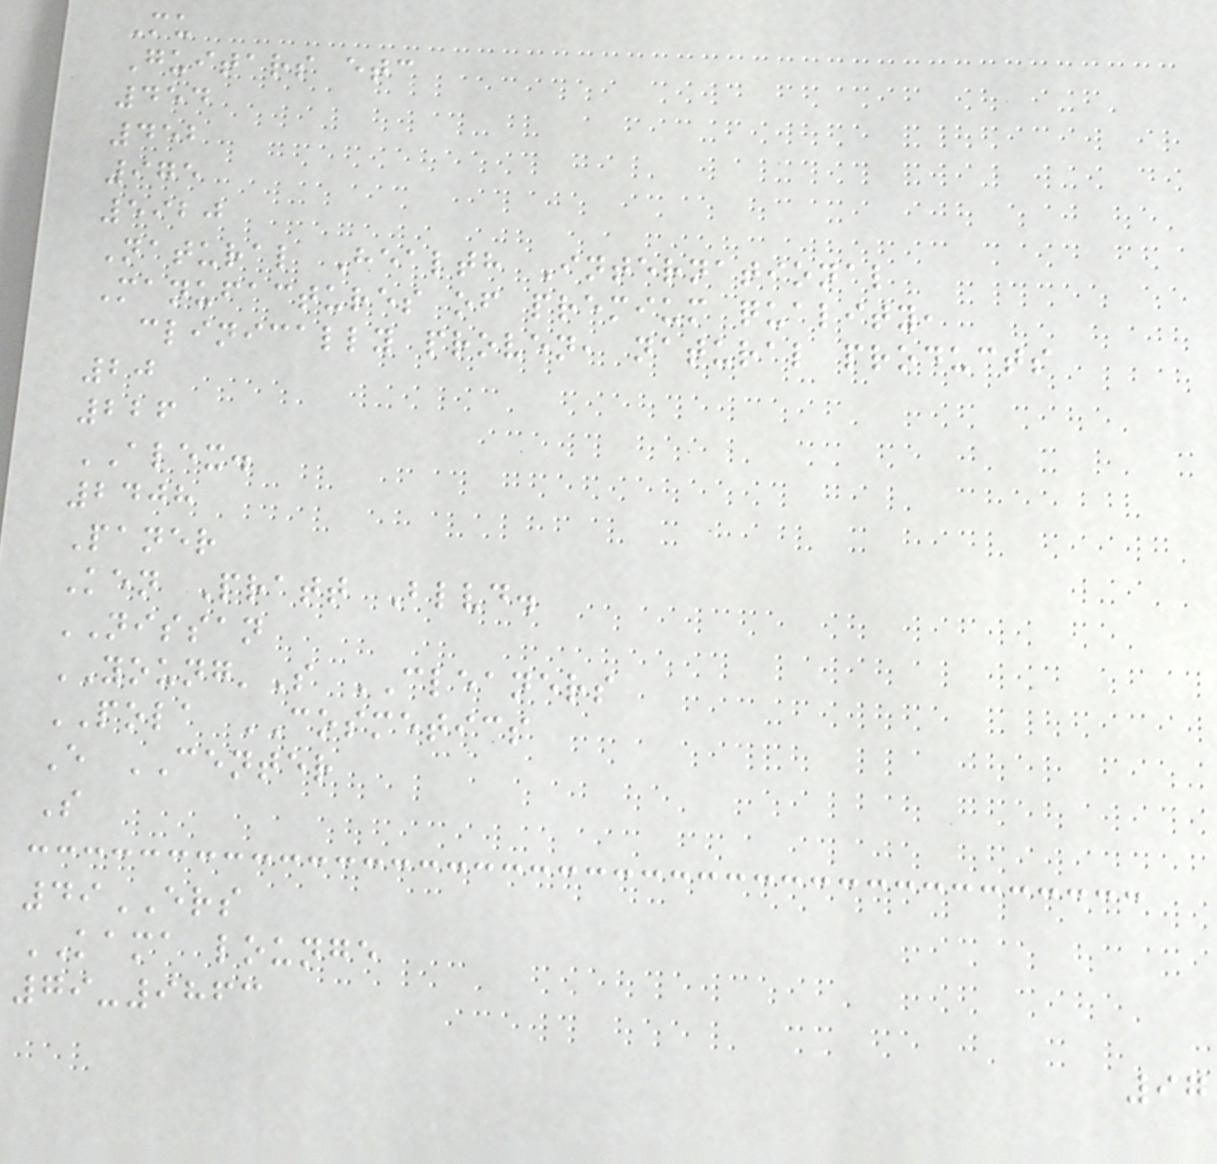Mu
Guitars etc
454
452
975
5920
Natural Health International
Manufactures of premium quality,
clinically proven, natural products
20
226
ALEX.
2408
Paner
Ken Pratt Blvd.
NISSAN
YOUNG'S CLEANERS
POLA COSMETICS
E CENTER
S
49ERS
KAMA lounge
79-9863
97
